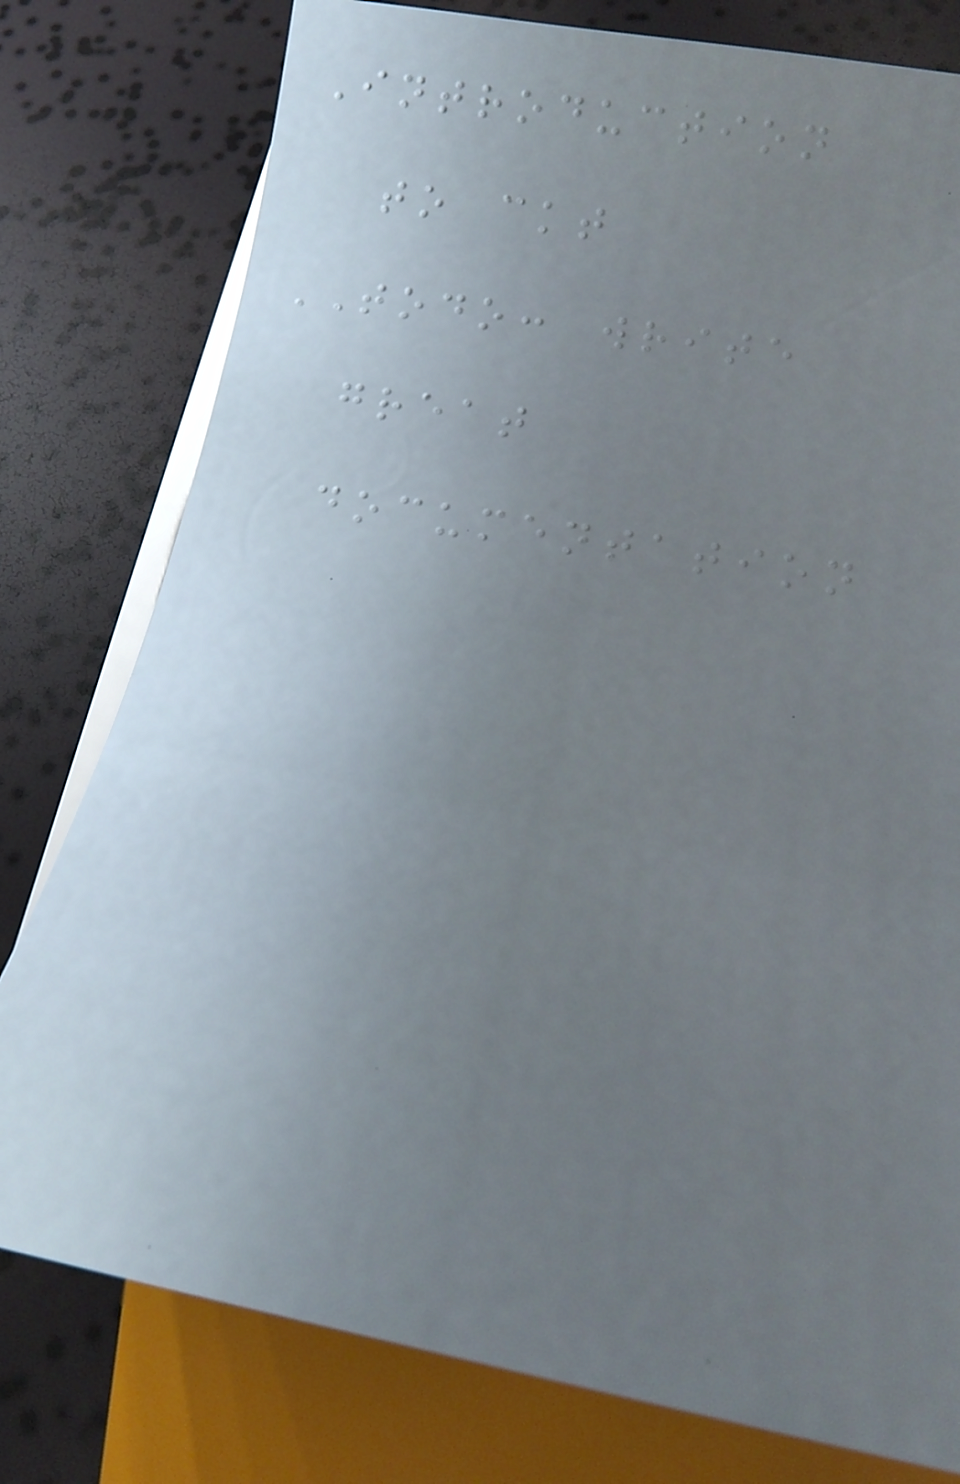Introduction
to ckt
TODO: write
great
documentation
